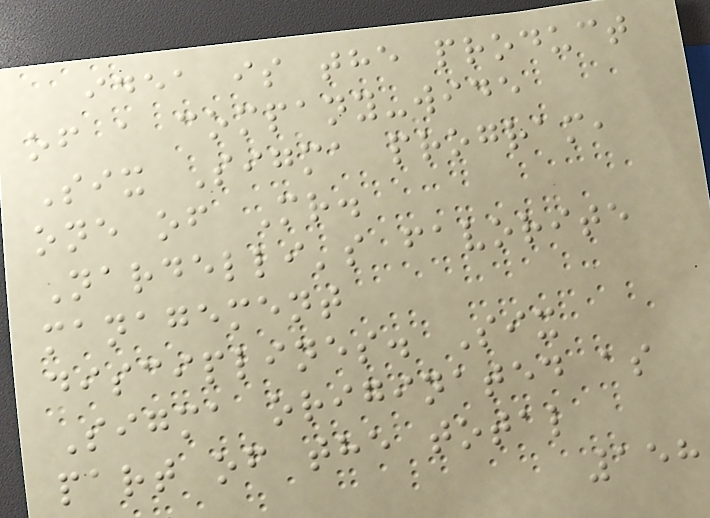idea is the product
of a company-wide
Six Sigma program,
one of Mr.
Nardelli's favorite
management
disciplines. Six
Sigma originated as
part of the total
158
